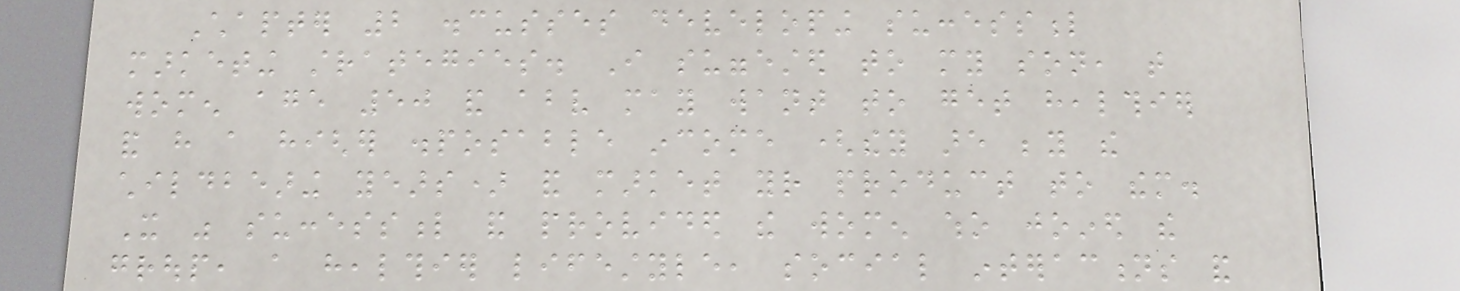Chapter 2 discusses developing successful
marketing strategies. I suggested to my son, that
women age 50 and above may want to get healthier
and have a higher disposable income (they are beyond the
childbearing years) and market your product to them.
It was successful and provided the women who joined the
group, a healthier lifestyle, social interactions and
